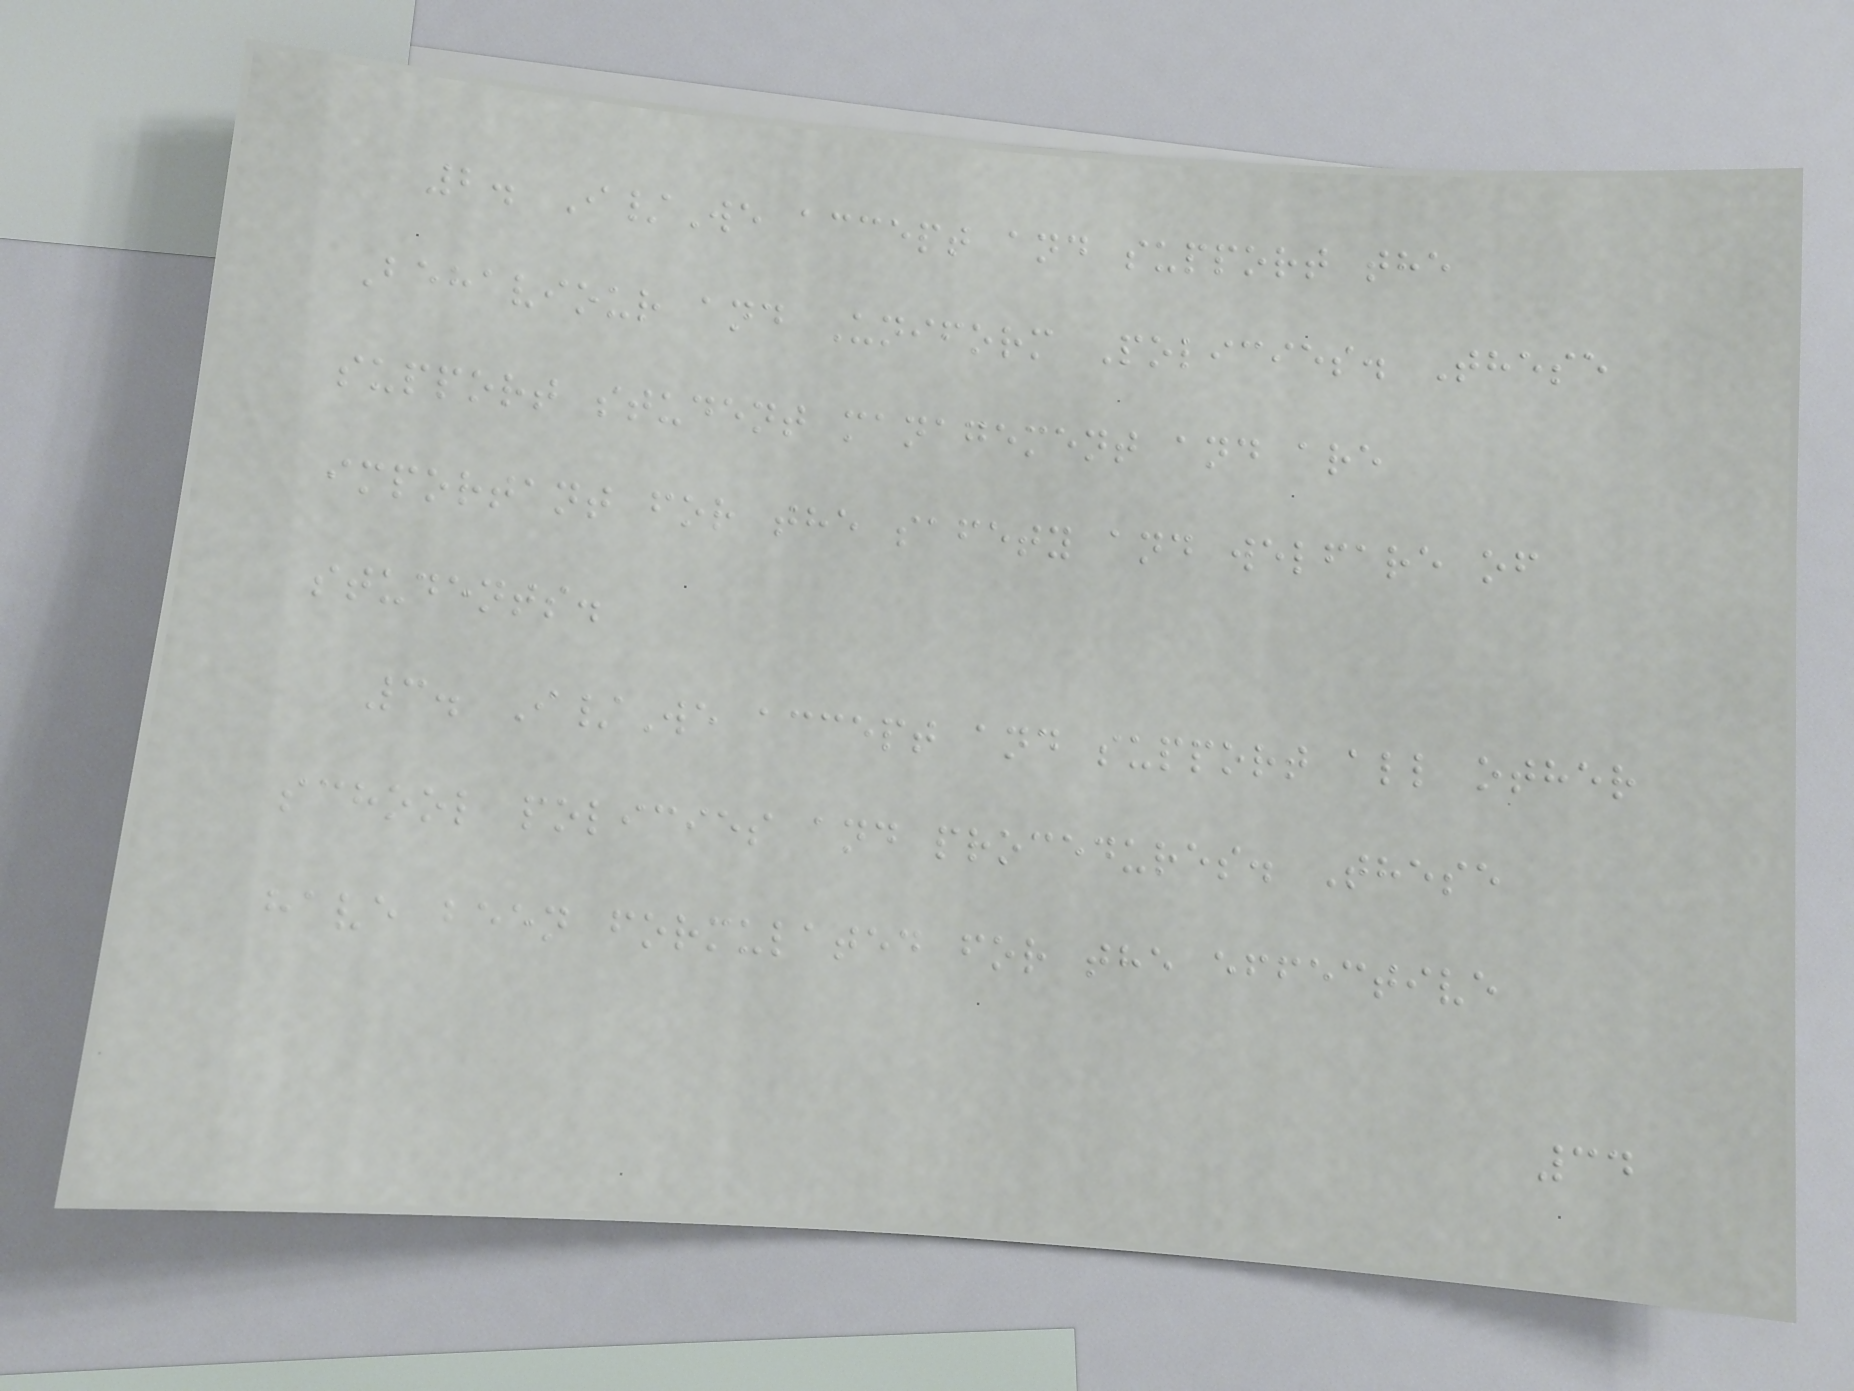2. I/We accept and support the
Behaviour and Uniform Policies. These
support student management and are
important for the safety and welfare of
students.
3. I/We accept and support all other
school policies and procedures. These
have been formulated for the effective
34
